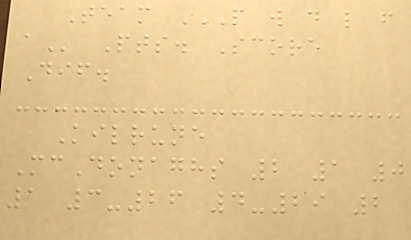Team P W D L F
A Pts. Score
Dif.
Kilrune
McDonaghs 2 1 0
1 3-26 4-29 2
